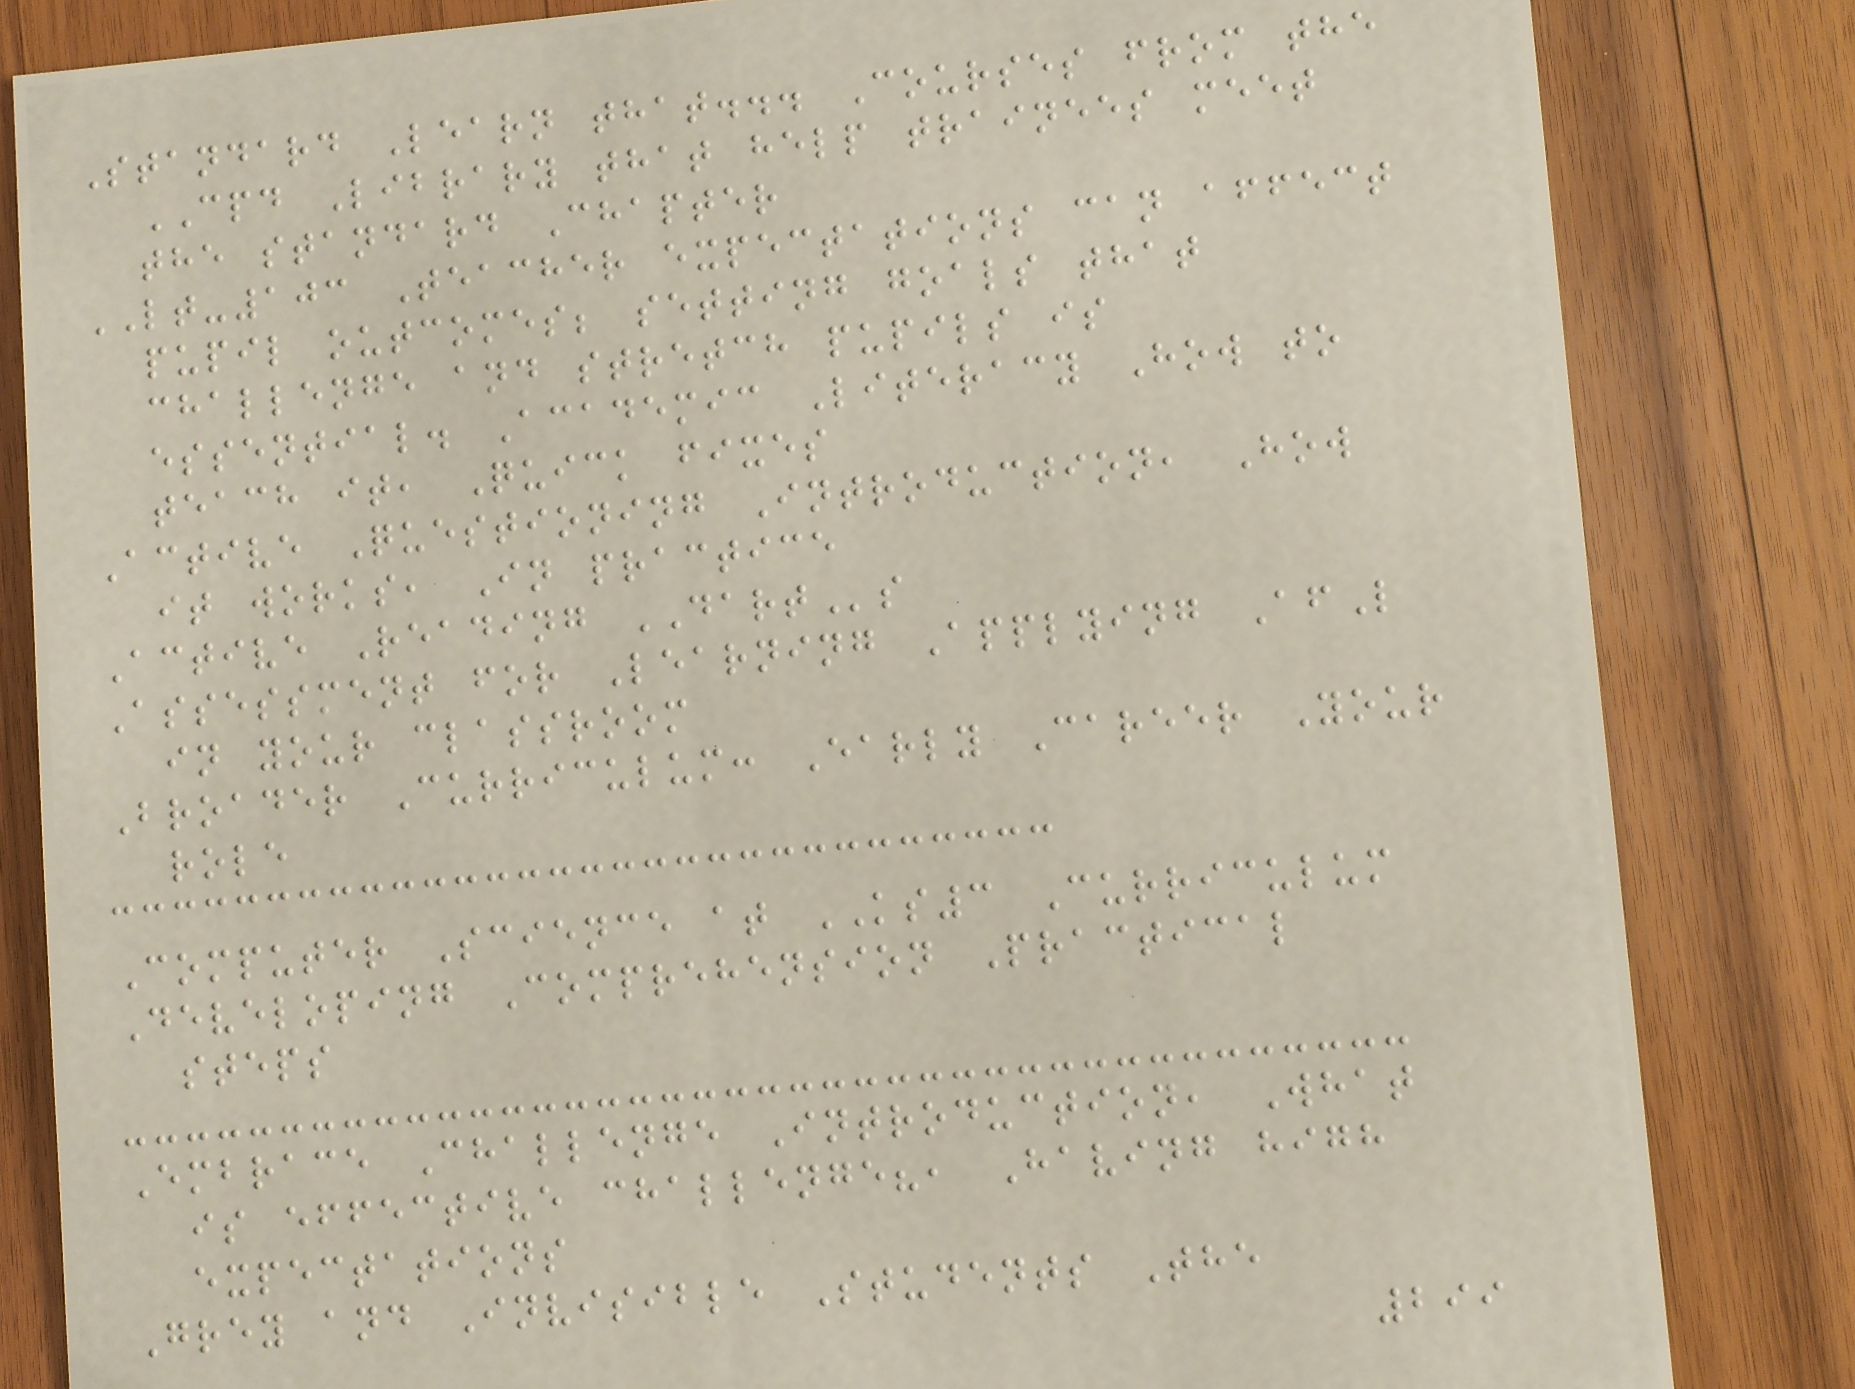Standard Learn that... Courses from the
CPD Library that help trainees meet
the standard Chapter
LT-103 Teacher expectations can affect
pupil outcomes; setting goals that
challenge and stretch pupils is
essential. Academic Literacy How to
teach it, Quick fixes
Active Questioning Introduction, How
it works, In practice
Active Reading DARTs
Assessment for Learning Applying AfL
in your classroom
Broader Curriculum: Early Career Your
role
Computer Science at KS3 Curriculum
Developing Comprehension Practical
steps
Embrace Challenge Introduction, What
is effective challenge?, Having high
expectations
Grey and Invisible Students The
299
